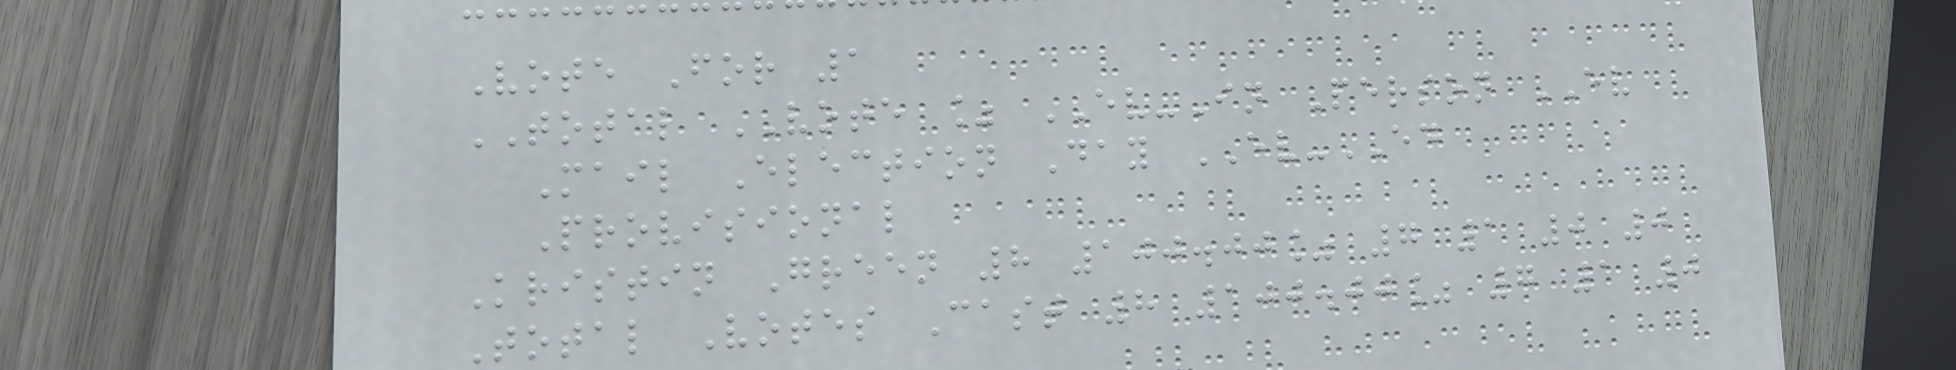Vote For 1
TOTAL VOTE % EV-In Person EV
Mail Election Day EV-ED
Provisional
Kristin Green 8 100.00% 7 1 0 0
Total Votes Cast 8 100.00% 7 1 0
